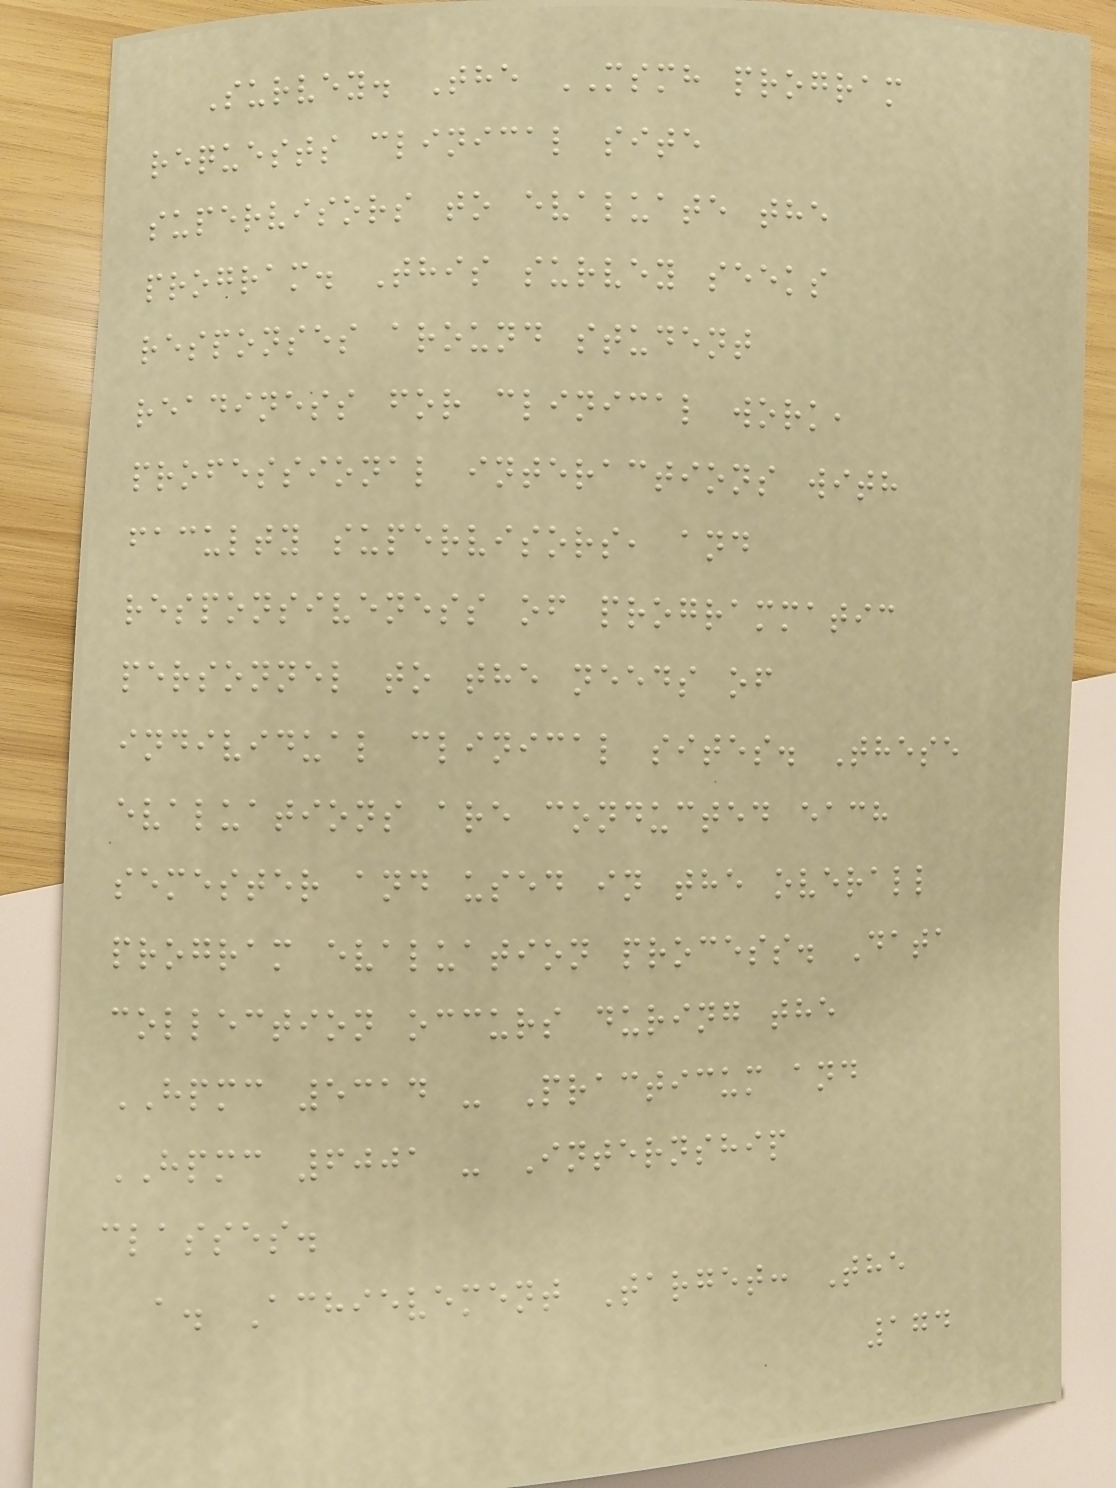Survey. The MSMH program
requests clinical site
supervisors to evaluate the
program. This survey seeks
responses around student
readiness for clinical work,
professional interactions with
faculty supervisors, and
responsiveness of programmatic
personnel to the needs of
individual clinical sites. These
evaluations are conducted each
semester and used in the overall
program evaluation process. Data
collection occurs during the
HPMC 5314 - Practicum and
HPMC 6001 - Internship
classes.
a. Achievement Target: The
174
